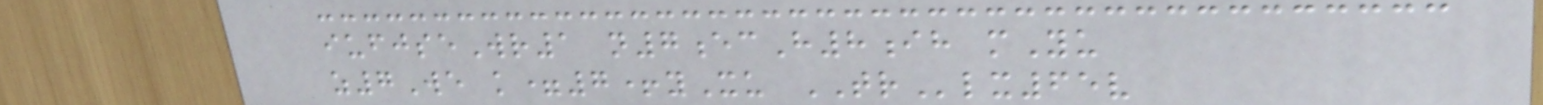iufjseWr1 n7ecH8ih mYu
z7We k=7+yXu TRlx65v
